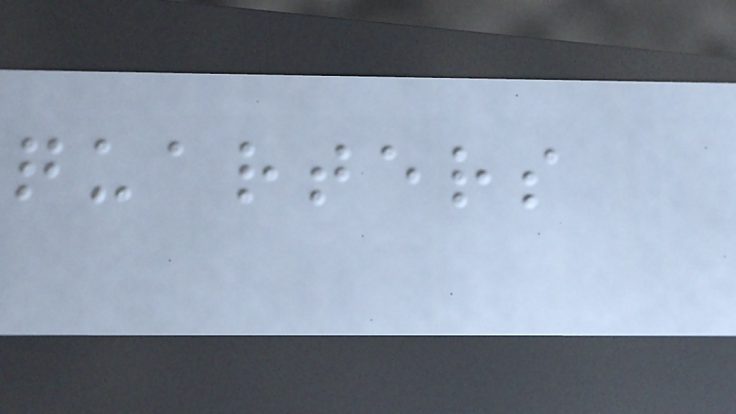quarters
